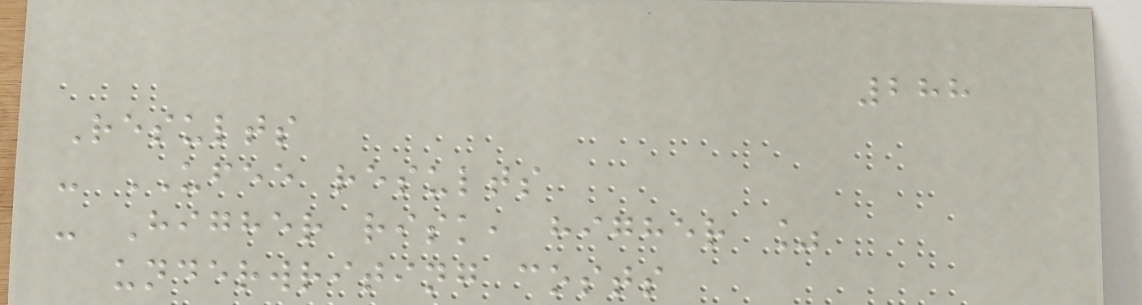288
Results
- UFEE results
- Higher risk, higher %
underwriting costs
